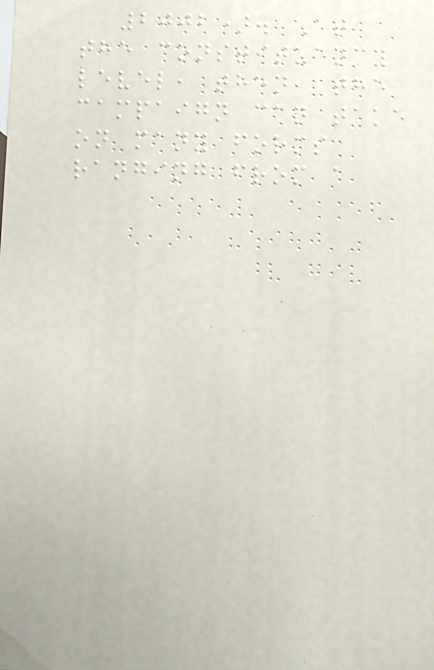2002). At
the constituency
level, then, the
campaign can take
on many forms
ranging from a
